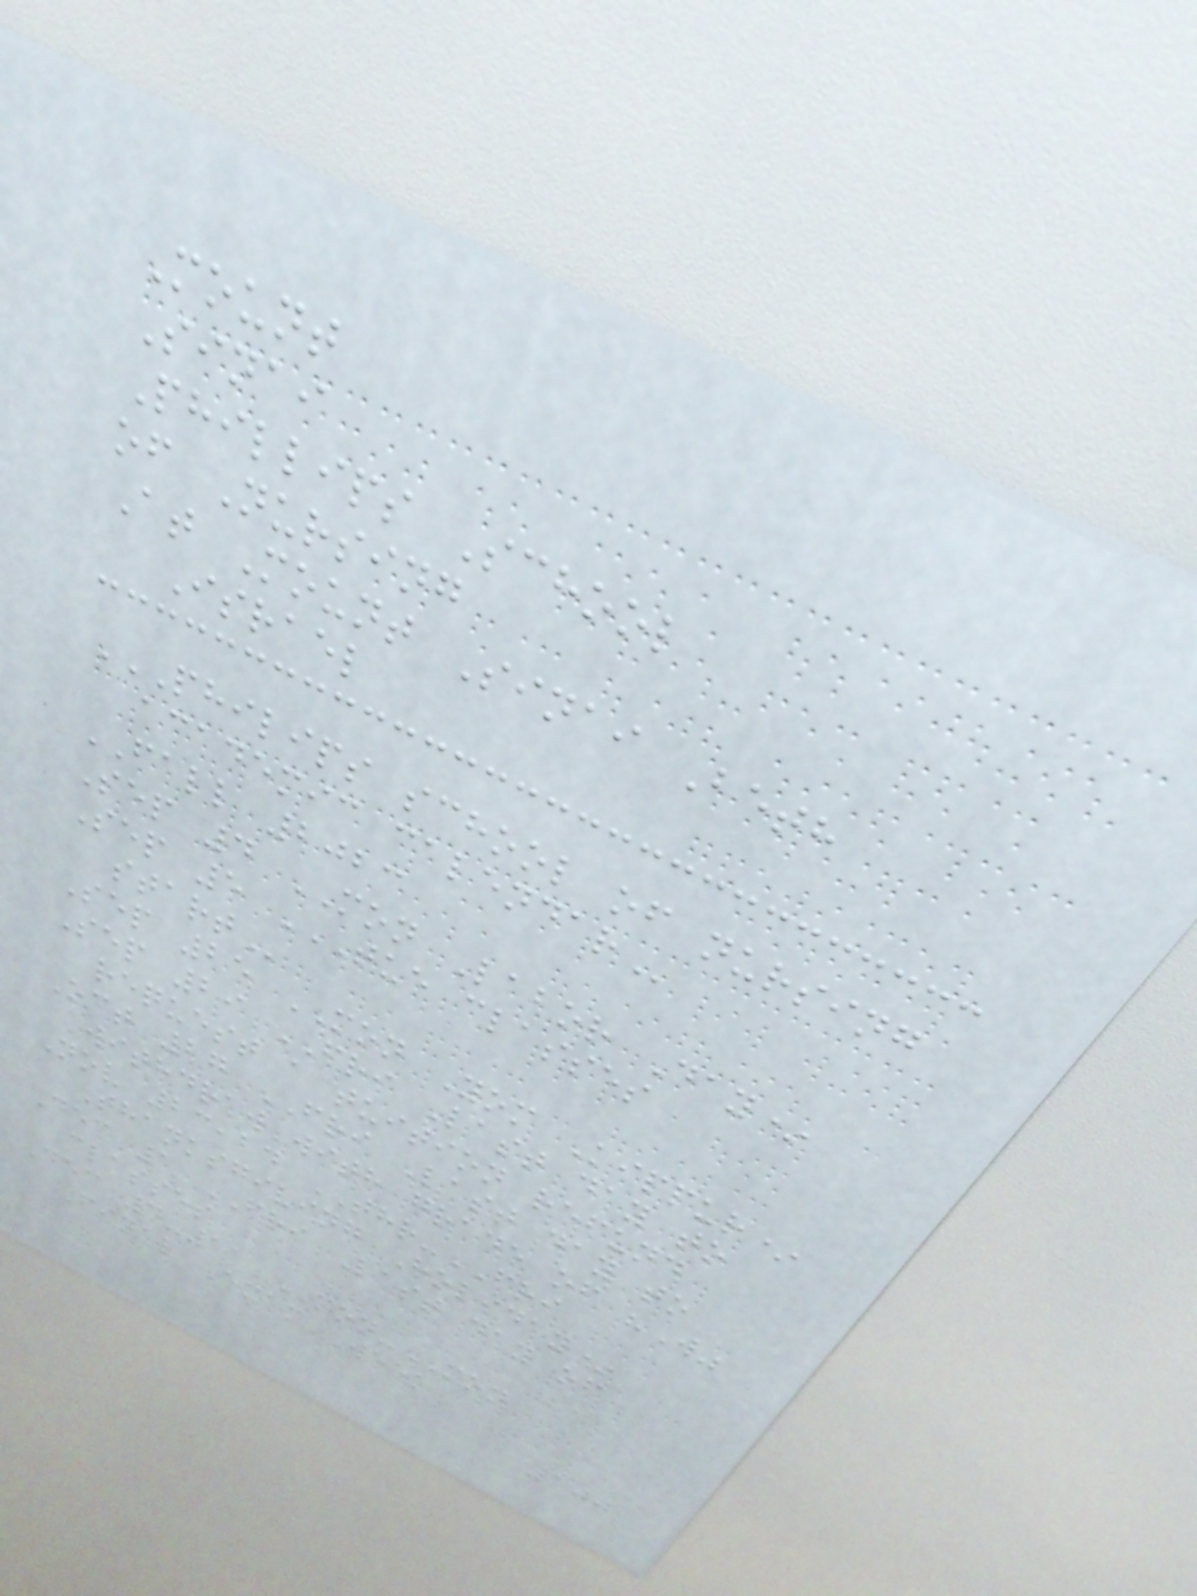Mount
Sinai
Phillips School
of Nursing
At Mount Sinai Beth
Israel
PHILIPS SCHOOL OF NURSING
ACADEMIC CALENDAR
FALL 2023
Sep 4 MON Labor Day*
Sep 5 TUE CLASSES
START
Sep 25 MON Yom Kippur*
Sep 29 FRI Last day to
request a tuition refund
Oct 27 FRI Last day to
withdraw with grade of "W"
Nov 23,24 THR-FRI
Thanksgiving Holiday*
Dec 1 FRI Last day of
classes
Dec 4-11 MON-MON
Final Exam Week
100
